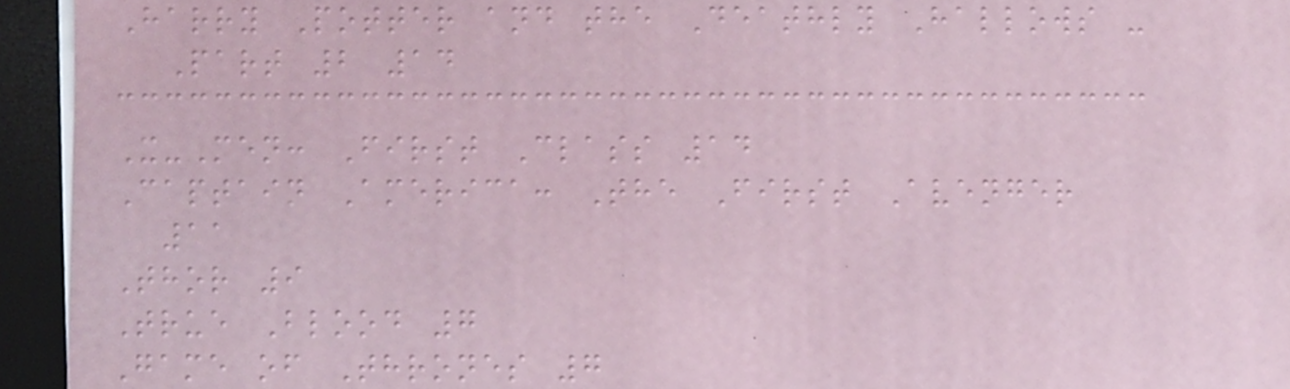Harry Potter and the Deathly Hallows -
Part 2 14
X-Men: First Class 14
Captain America: The First Avenger
11
Thor 9
True Blood 7
Game of Thrones 7
